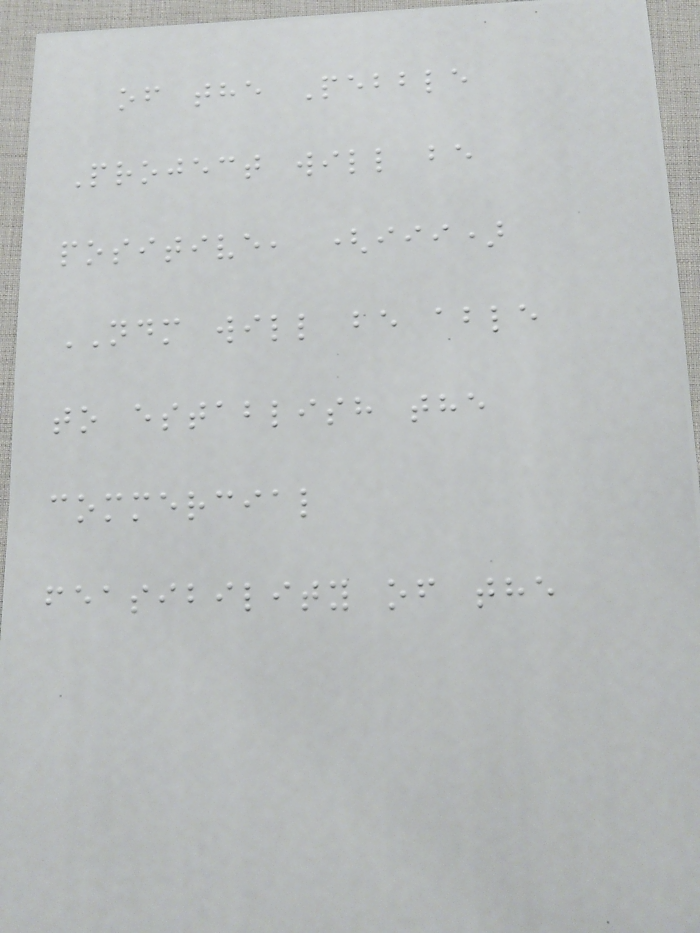of the Pebble
Project will be
positive, (iii)
NDM will be able
to establish the
commercial
feasibility of the
